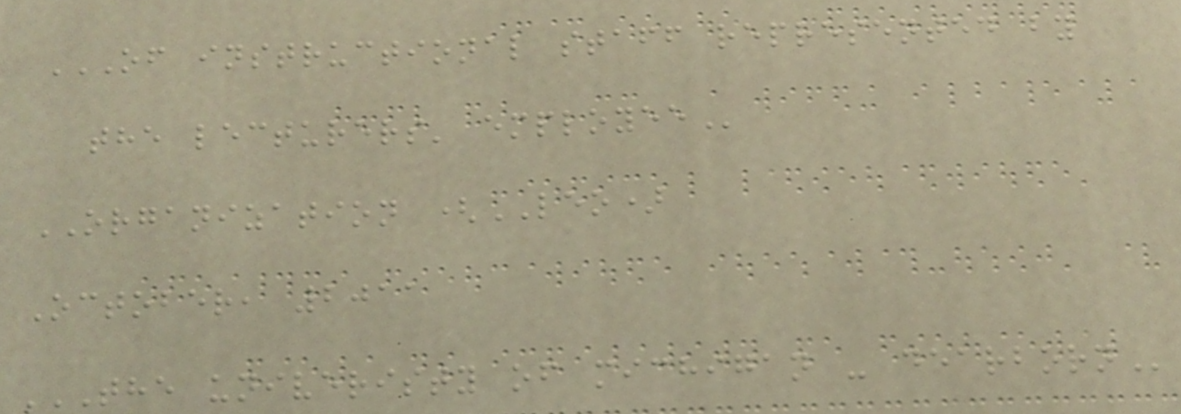OF INSTRUCTIONAL STAFF REPRESENTED BY
THE LECTURERS' EMPLOYEE
ORGANIZATION (LEO)
October, 2011
THE UNIVERISTY OF MICHIGAN - DEARBORN
